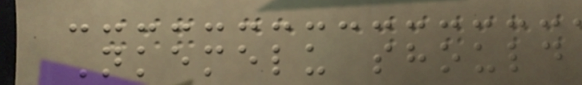Nkemelu should
